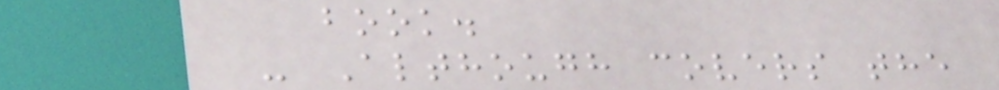book.
- Although covers the
